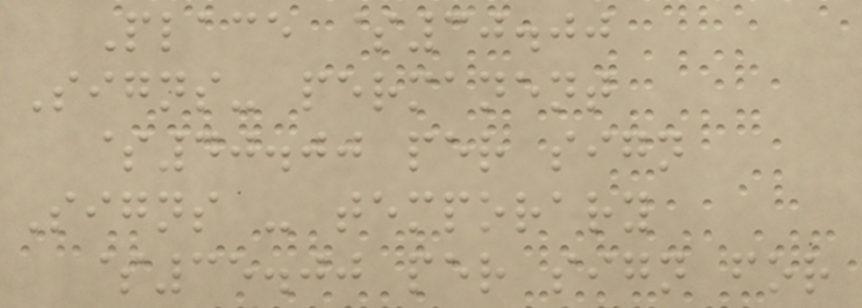Place $30.00
Signs- permanent
$40.00 per sign
Signs - temporary
$35.00 per sign for
